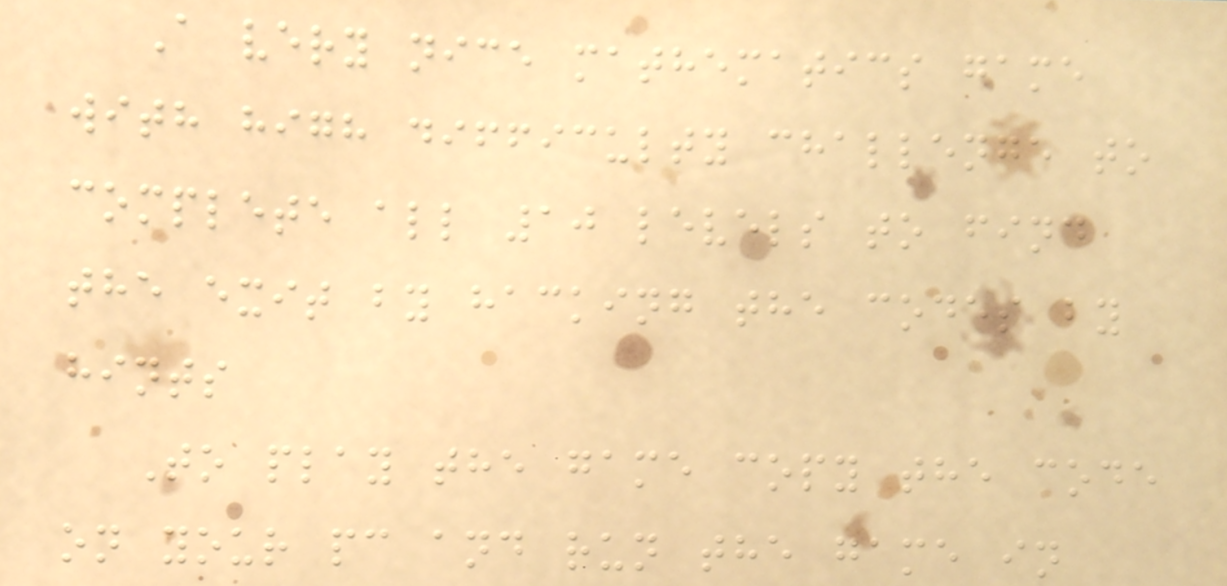A very nice mathematics game
with high difficulty challenge to
complete all 10 levels to find
the exit by hacking the codes by
hints
To play the game copy the code
on your pc and run the game in
